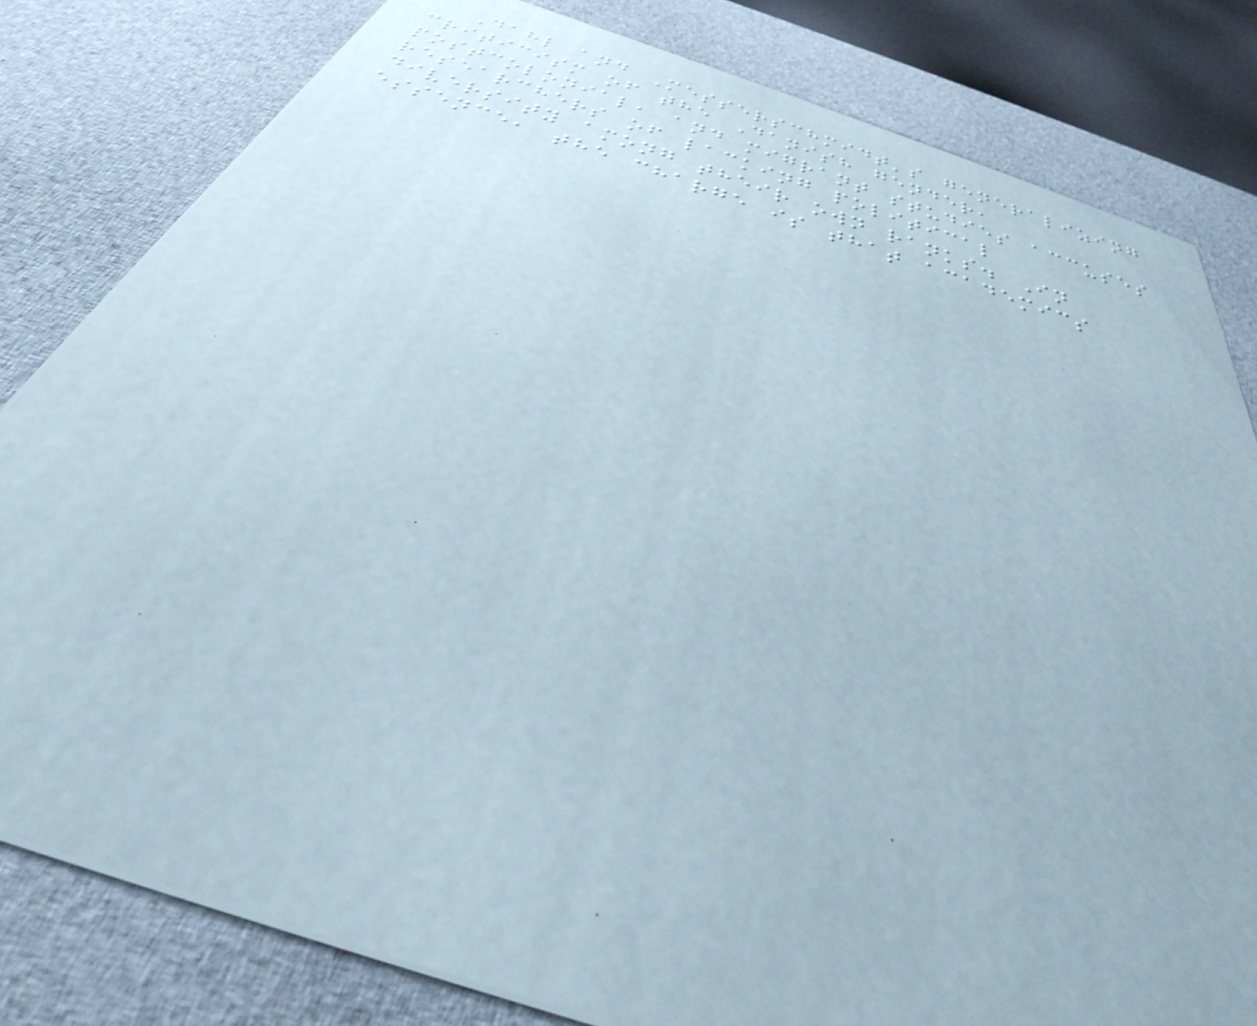Dahl and Messerschmidt's generalizing
criticism of the Danish gender,
postcolonial, and migrant studies accuses
researchers of lacking political
diversity among their own ranks. In
essence, the charge is that academics
